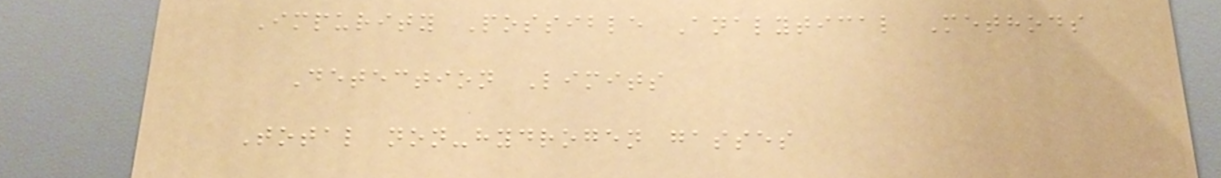Impurity Possible Analytical Methods
Detection Limits
Total non-hydrogen gasses
